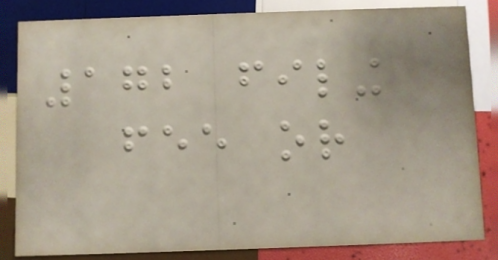172 filing
fee or
